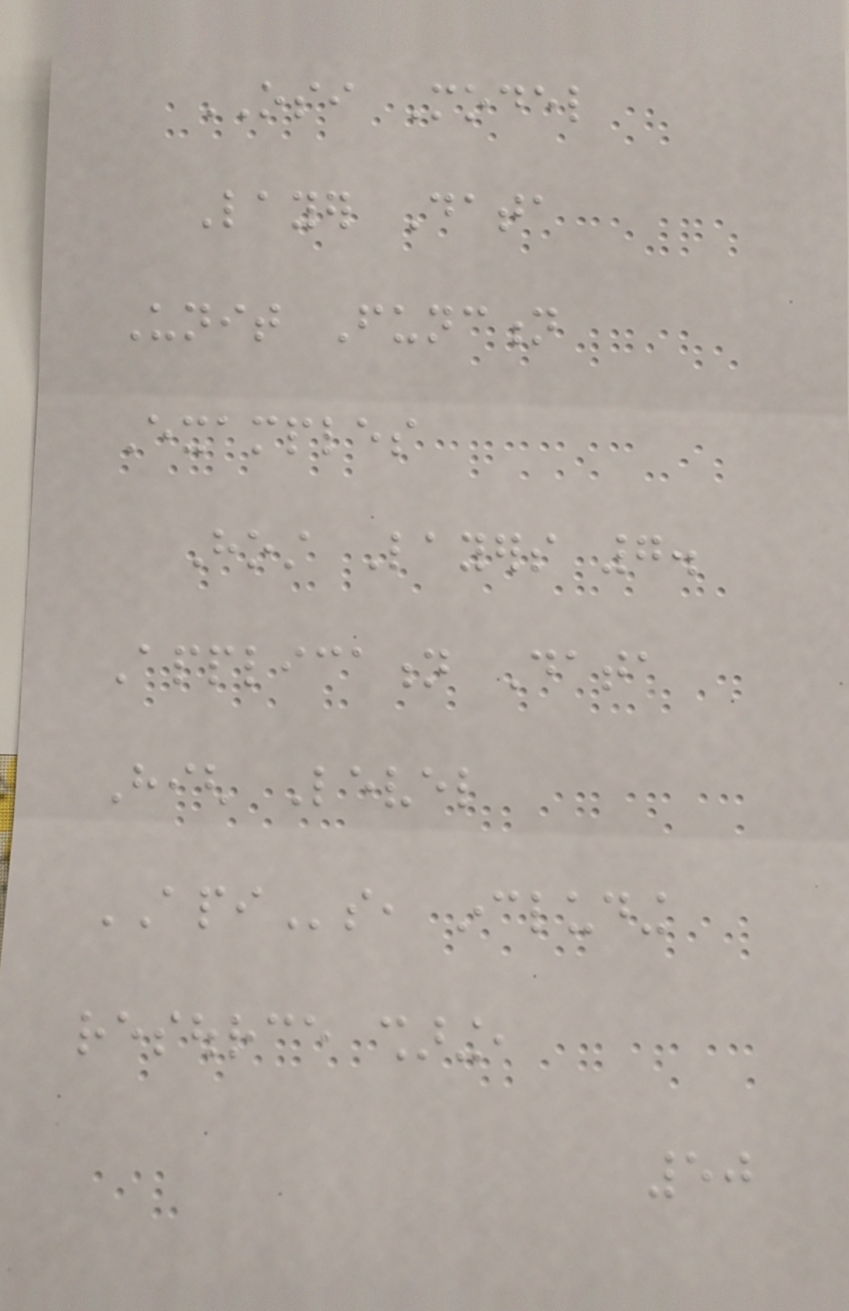OSI Model
Layer Data
Unit Function
Examples
Host Layers 7.
Application Data
High Level
APIs, including
resource sharing,
50
